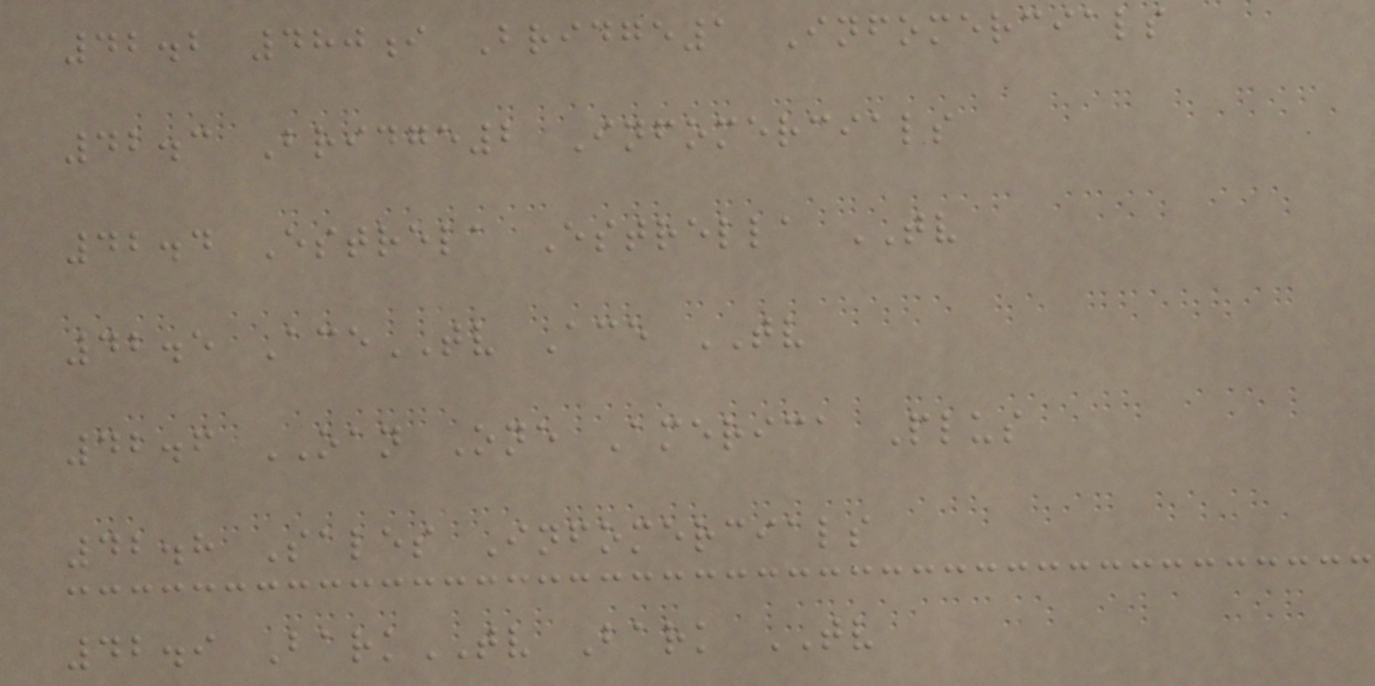42.2 480i Bridge1 Infomercials
42.3 Bridge2 Infomercials
42.4 Estrela Estrella TV
42.5 AceTV Ace TV
42.6 OAN One America Plus
42.8 Sales Infomercials
42.9 BarkTV Bark TV
